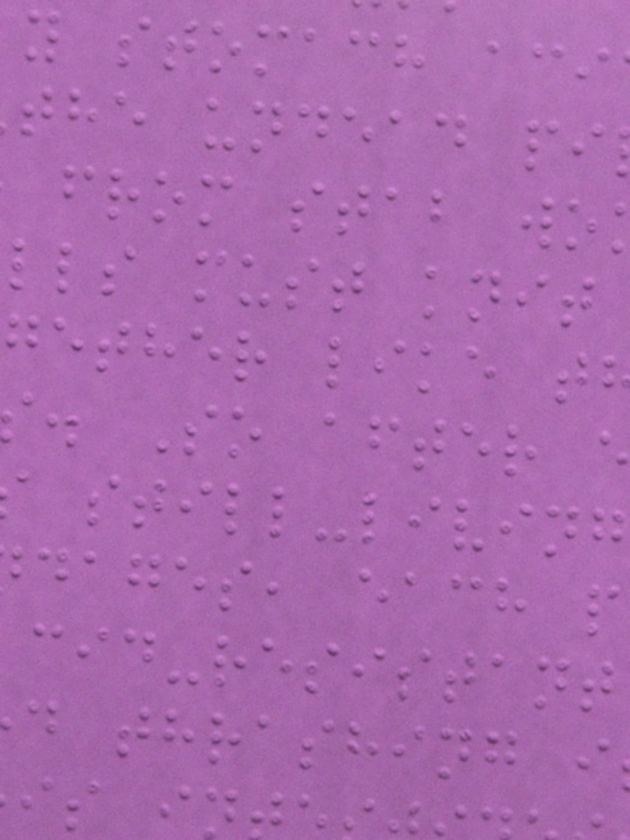y stomach aci
the undead pi
from stab wo
lls must knit
gether like t
. So after
still-living
dages, each p
cid-resistant
d thrashing i
